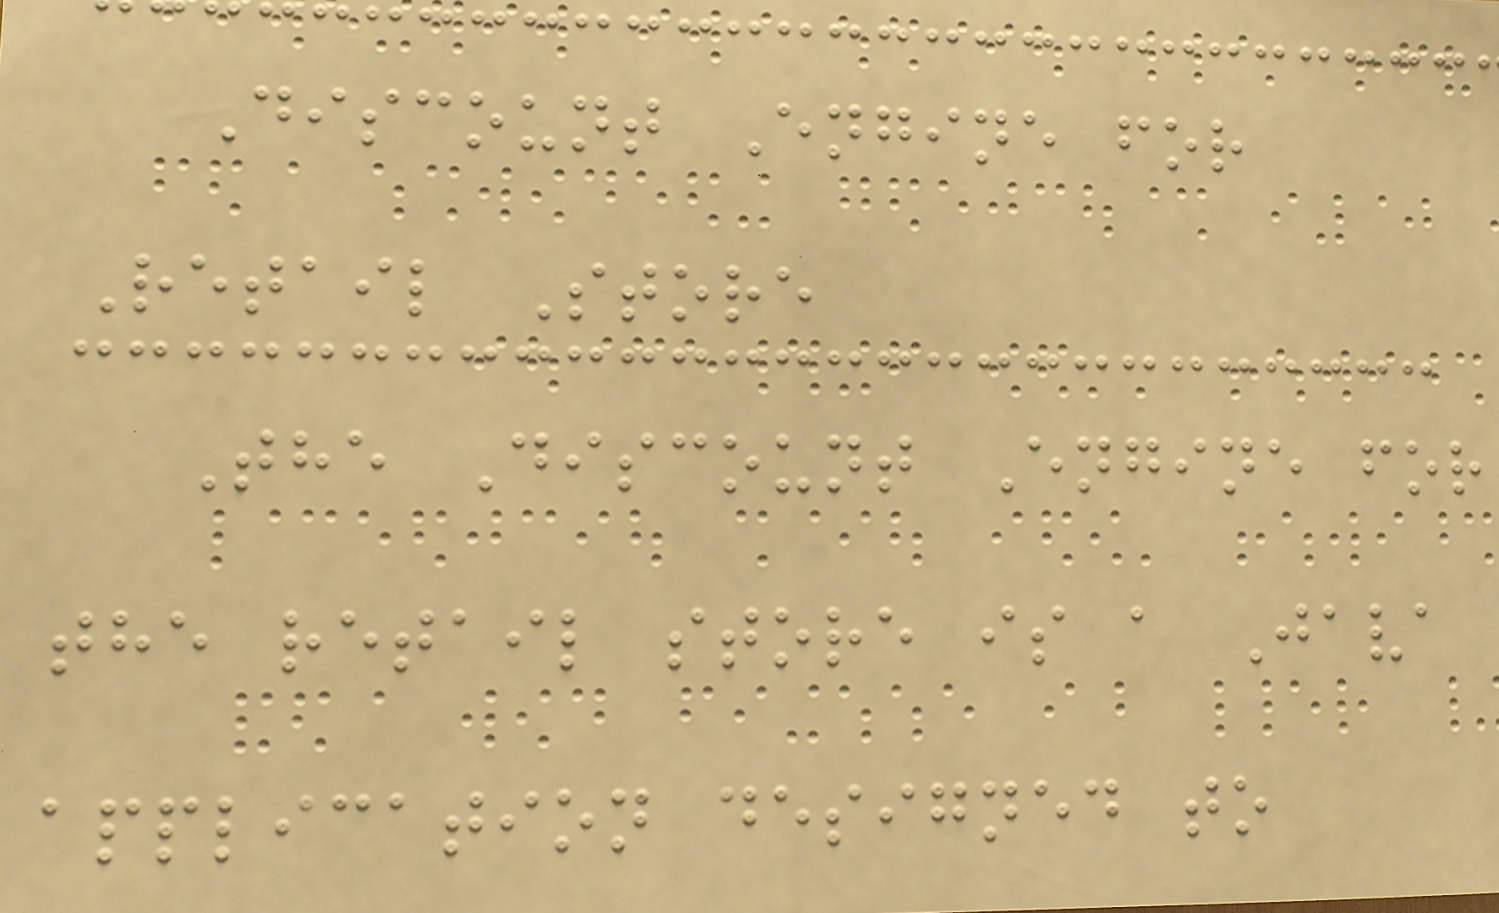Discount Engine for
Retail Store
The Discount Engine for
the retail store is a Java
application designed to
